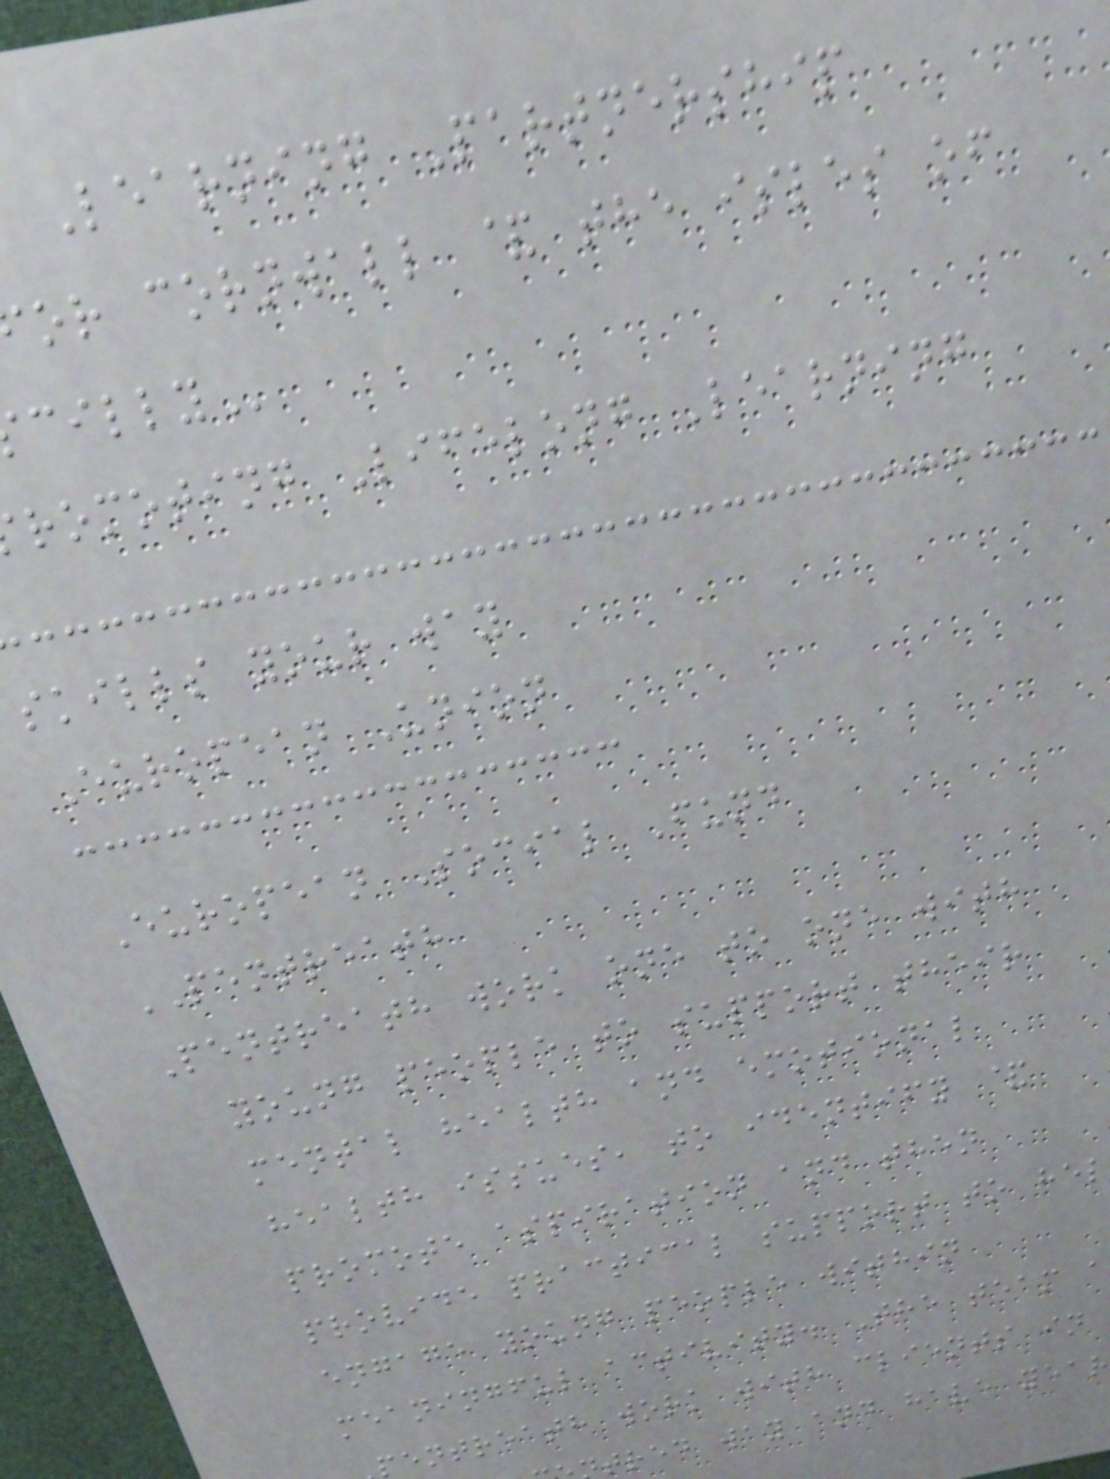Learning Partnership
or cornwall & the isles of
romoting Lifelong Learning
skills your way
European Union
European Social Fund
PENTREATH
Pentreath work one to one with
young people to support their
mental health and emotional
health issues, to identify &
promote aspiration and then
provide practical support to hel
engage young people within
meaningful activity. The team a
entreath work with clients in
tred way and have year
